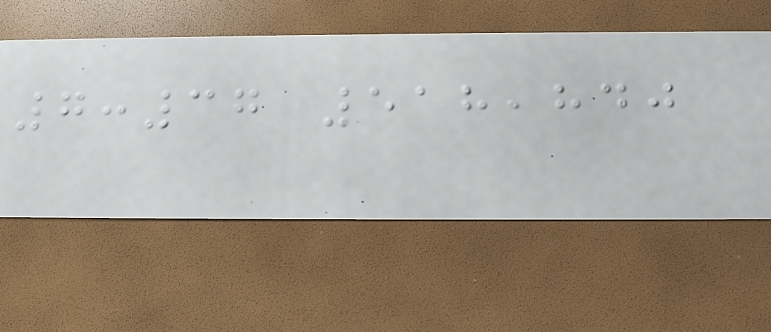7:37 518,840
